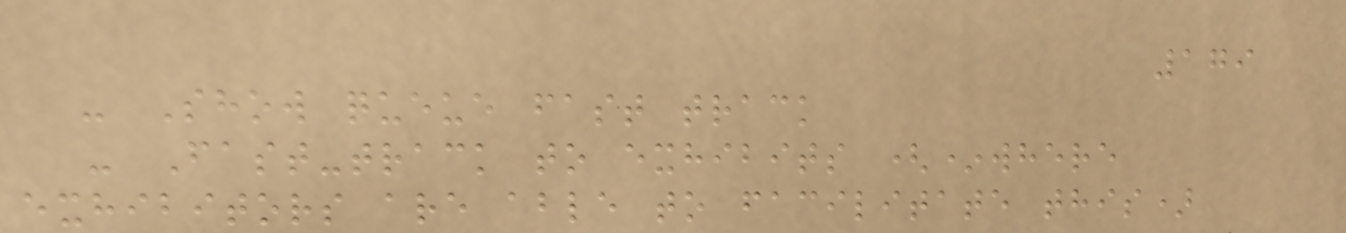179
- Show queue fast track
- Fast-track to exhibits (*where
exhibitors are able to facilitate this)
